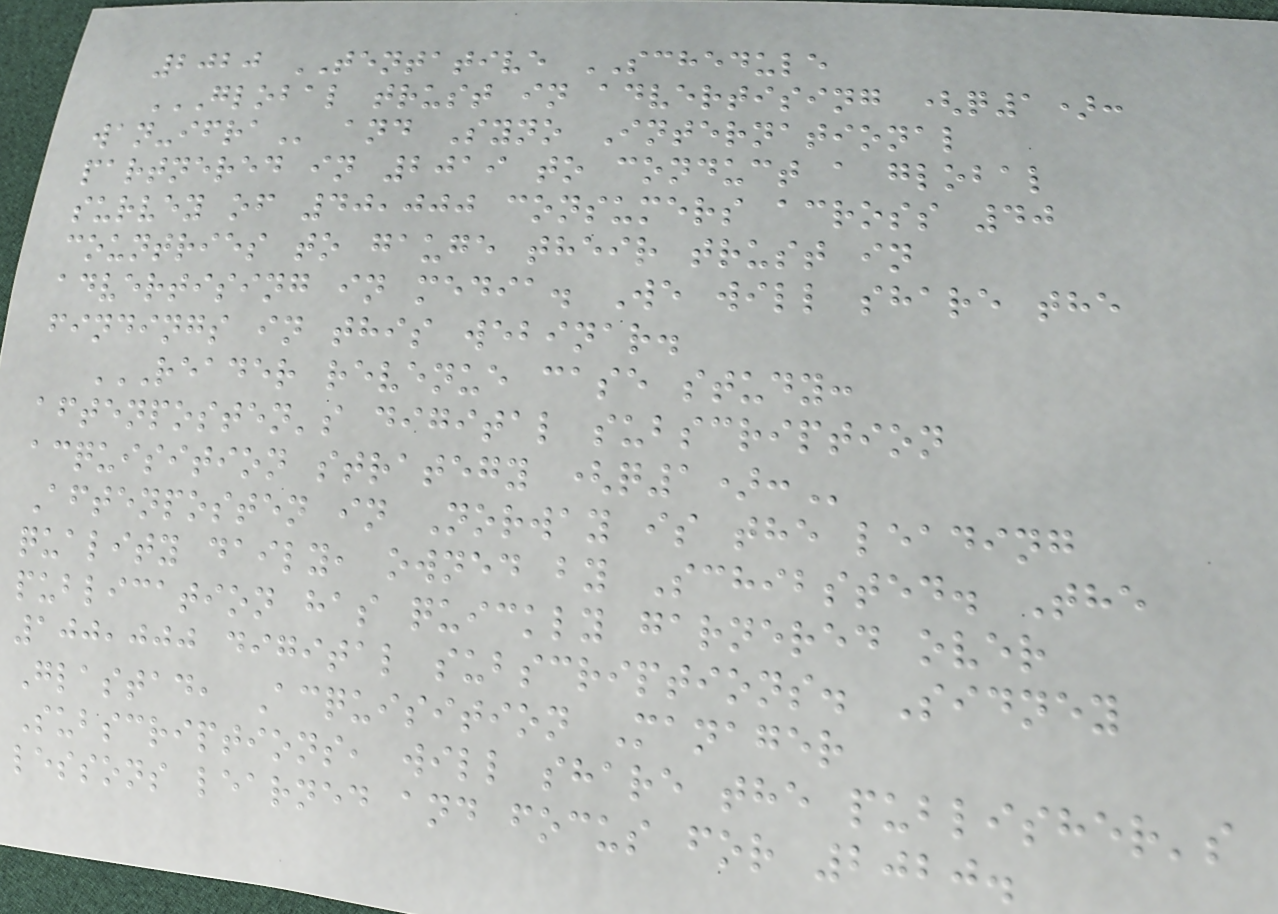2020 TENTATIVE SCHEDULE
GLOBAL TRUST IN ADVERTISING (Q1):
WAN-IFRA and Syno International
partnered in 2019 to conduct a global
survey of 40,000 consumers across 40
countries to gauge their trust in
advertising in media. We will share the
findings in this webinar.
READER REVENUE CASE STUDY:
AFTENPOSTEN'S DIGITAL SUBSCRIPTION
ACQUISITION STRATEGY (Q1):
Aftenposten in Norway is the leading
quality daily, owned by Schibsted. The
publication has quickly garnered over
100,000 digital subscriptions. Sidney
Glastad, Acquisition Manager
Subscriptions, will share the publisher's
lessons learned and focus for 2020.
